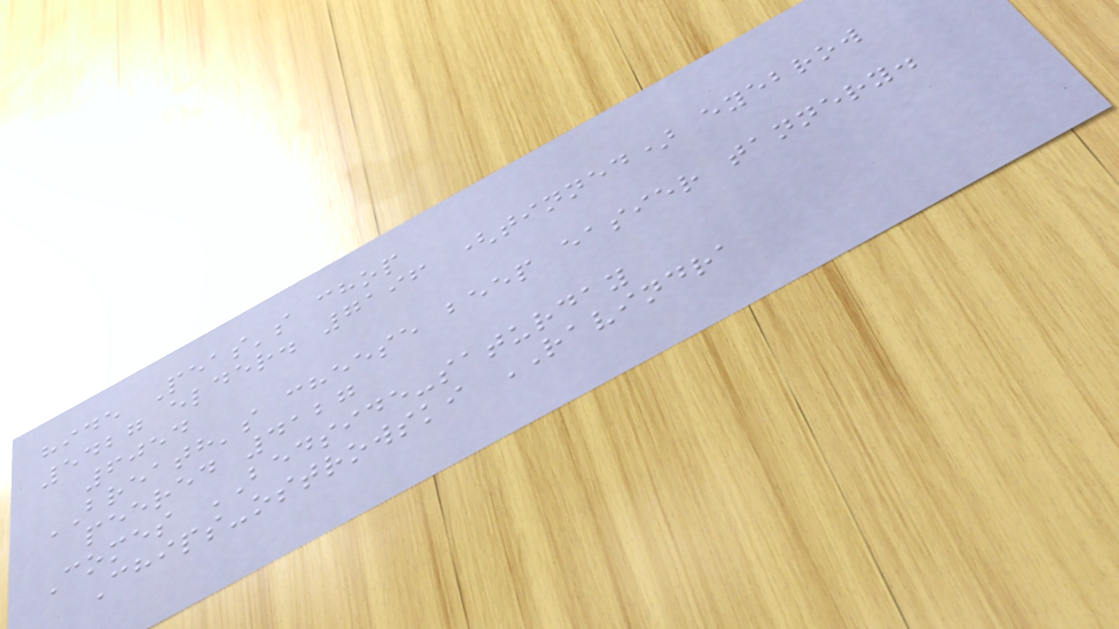hide Peas's chop
5427 elder. 7196 (tinned) eyebrow
6054
BREATH's cheese beep easier tannery.
peered 4127
Comes BEDSIDE-saturday
Chips-ostrowski RAVINDRA
